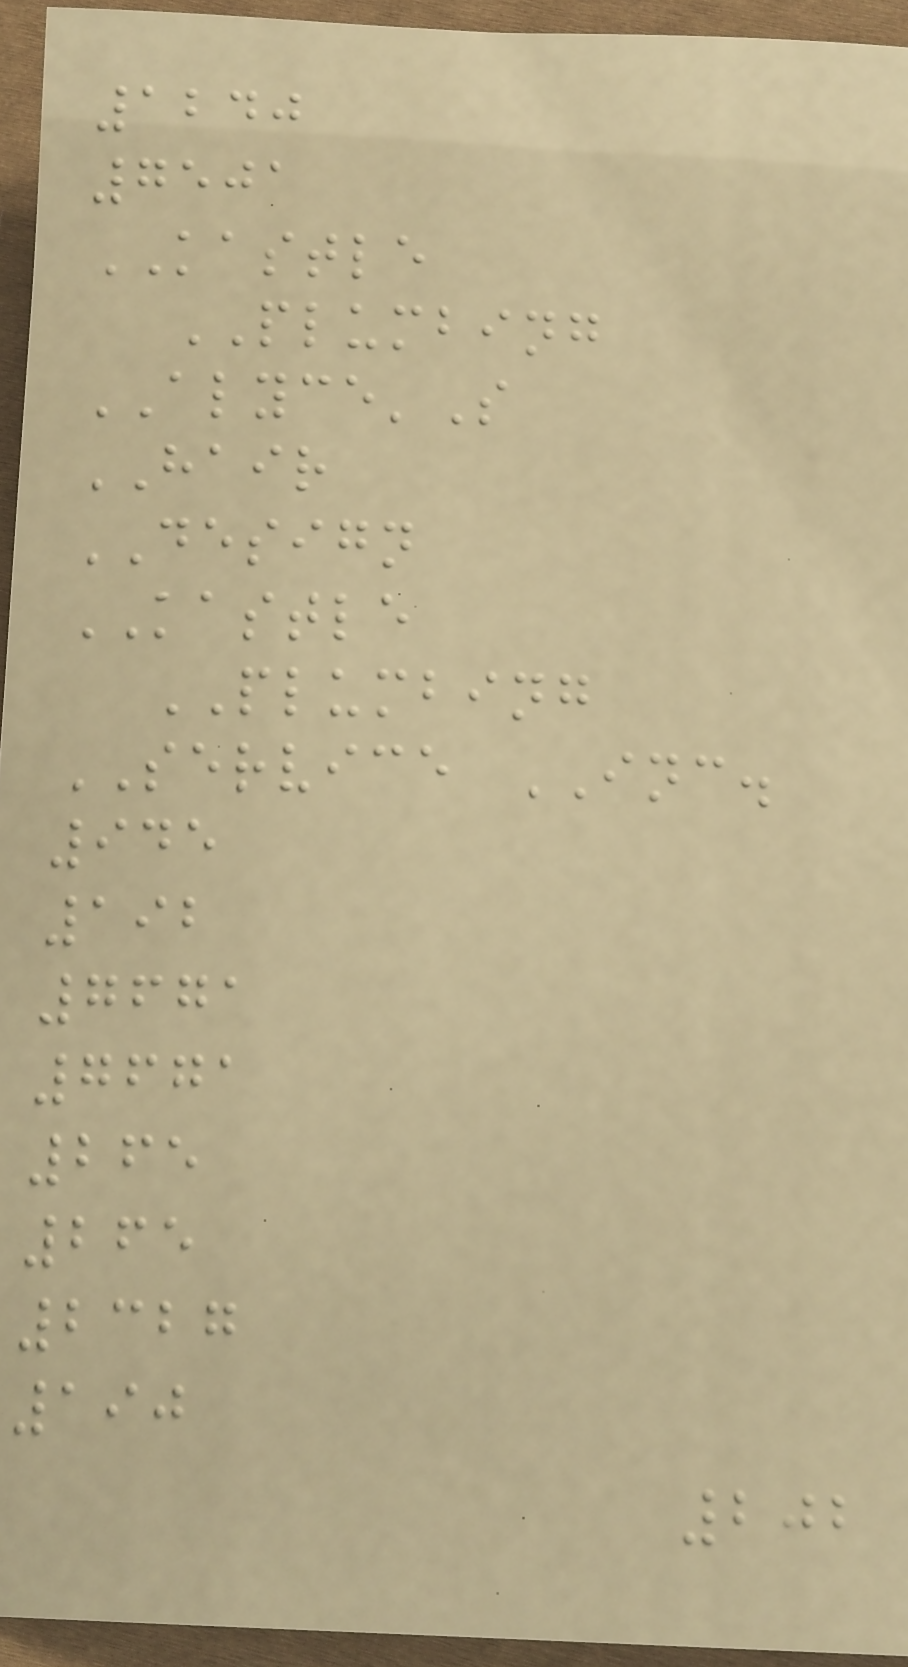1240
7501
KASTLE
PLUMBING
ALYCE'S
HAIR
DESIGN
KASTLE
PLUMBING
SERVICE INC.
945
192
7671
7671
265
265
2327
190
202
